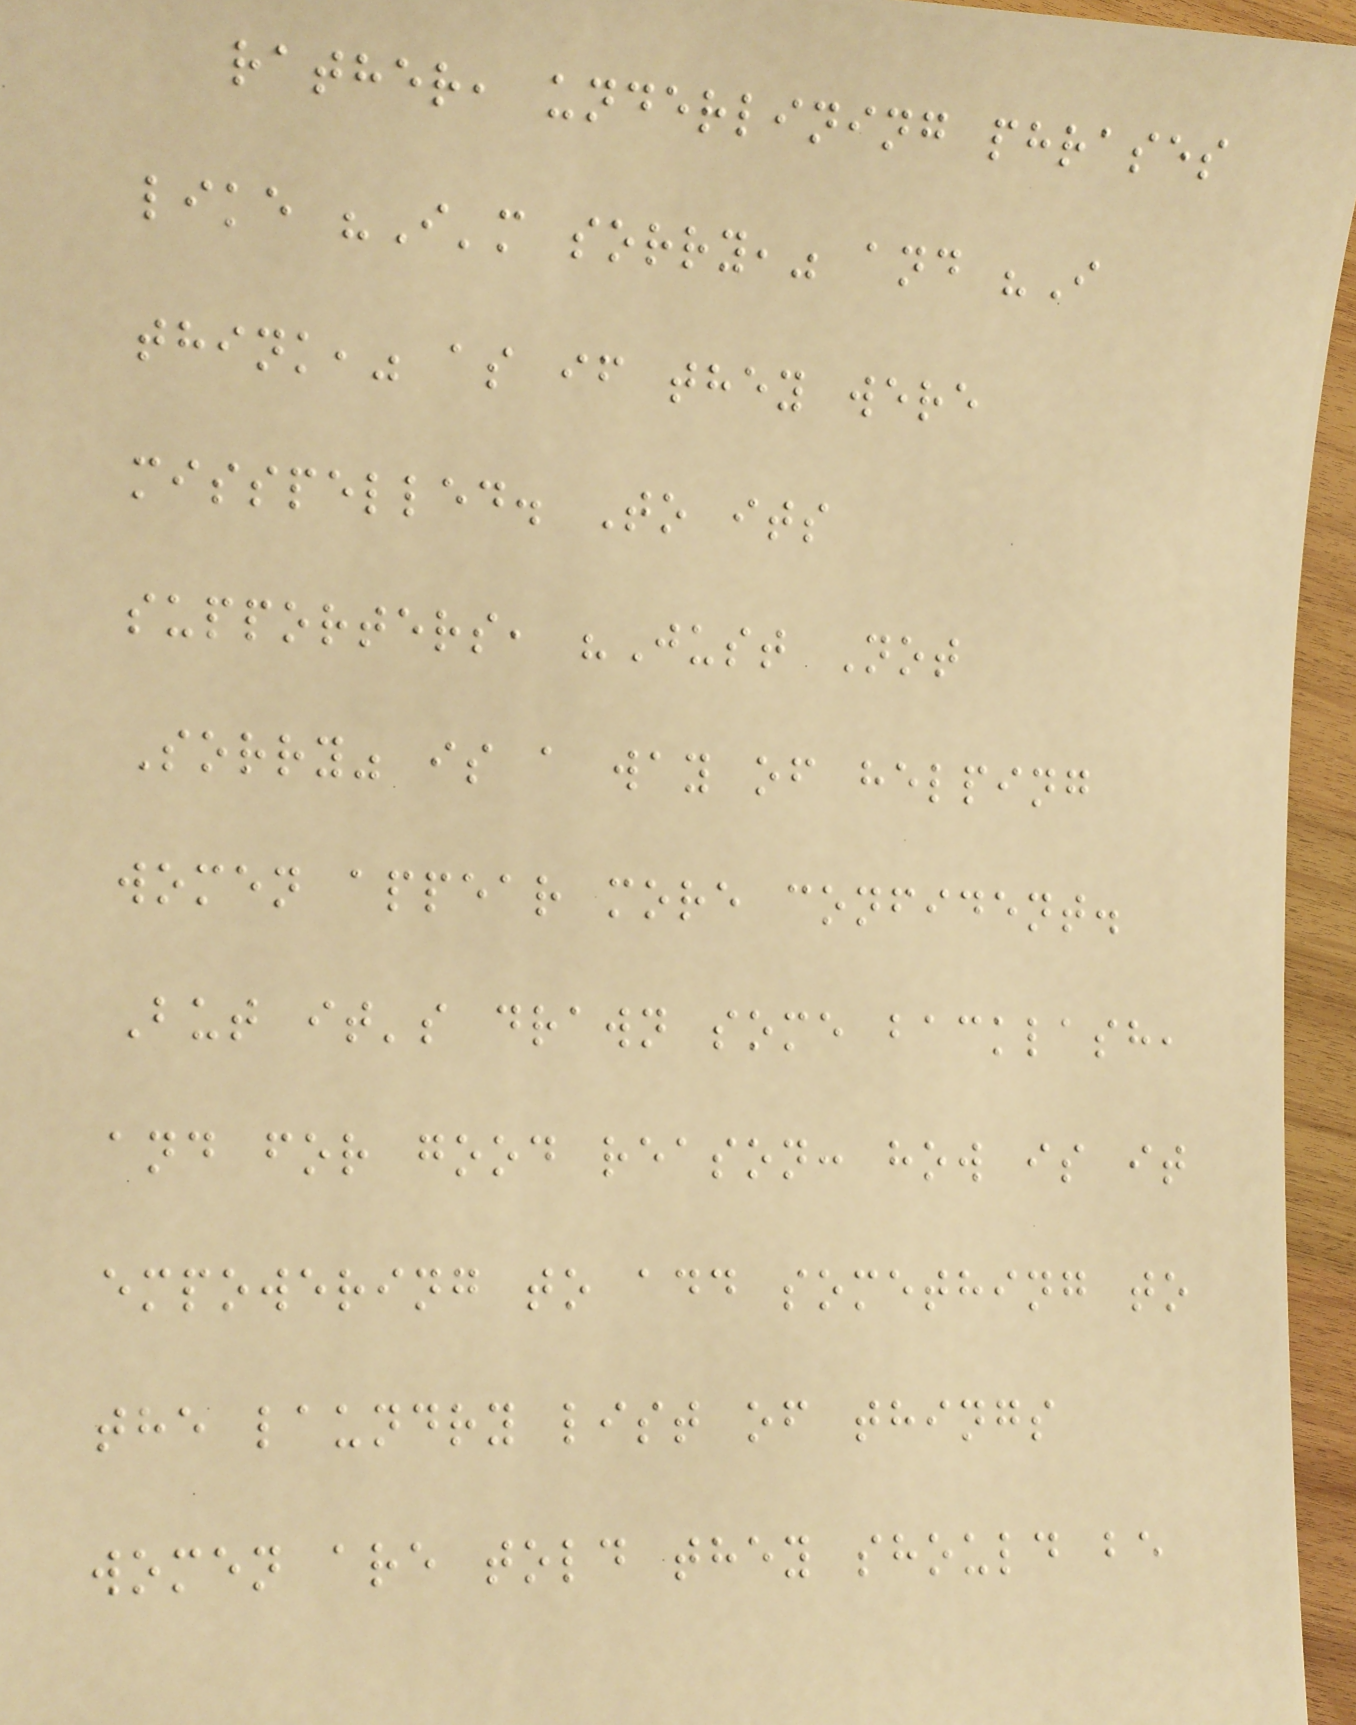rather, underlining phrases
like "I'm sorry," and "I
think," as if they were
misspelled. To its
supporters, "Just Not
Sorry" is a way of helping
women appear more confident.
But it's drawn some backlash,
and for good reason: how is it
empowering to add something to
the laundry list of things
women are told they should be
